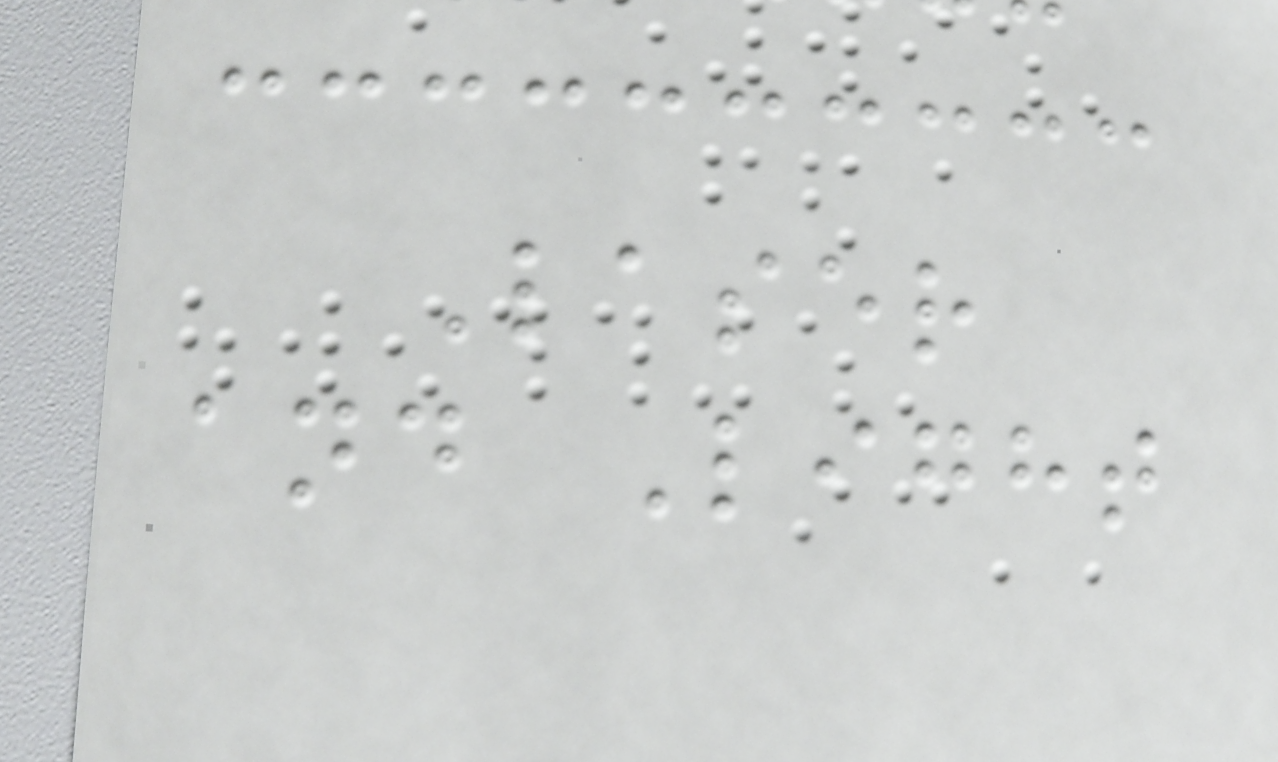Laser
and Light
